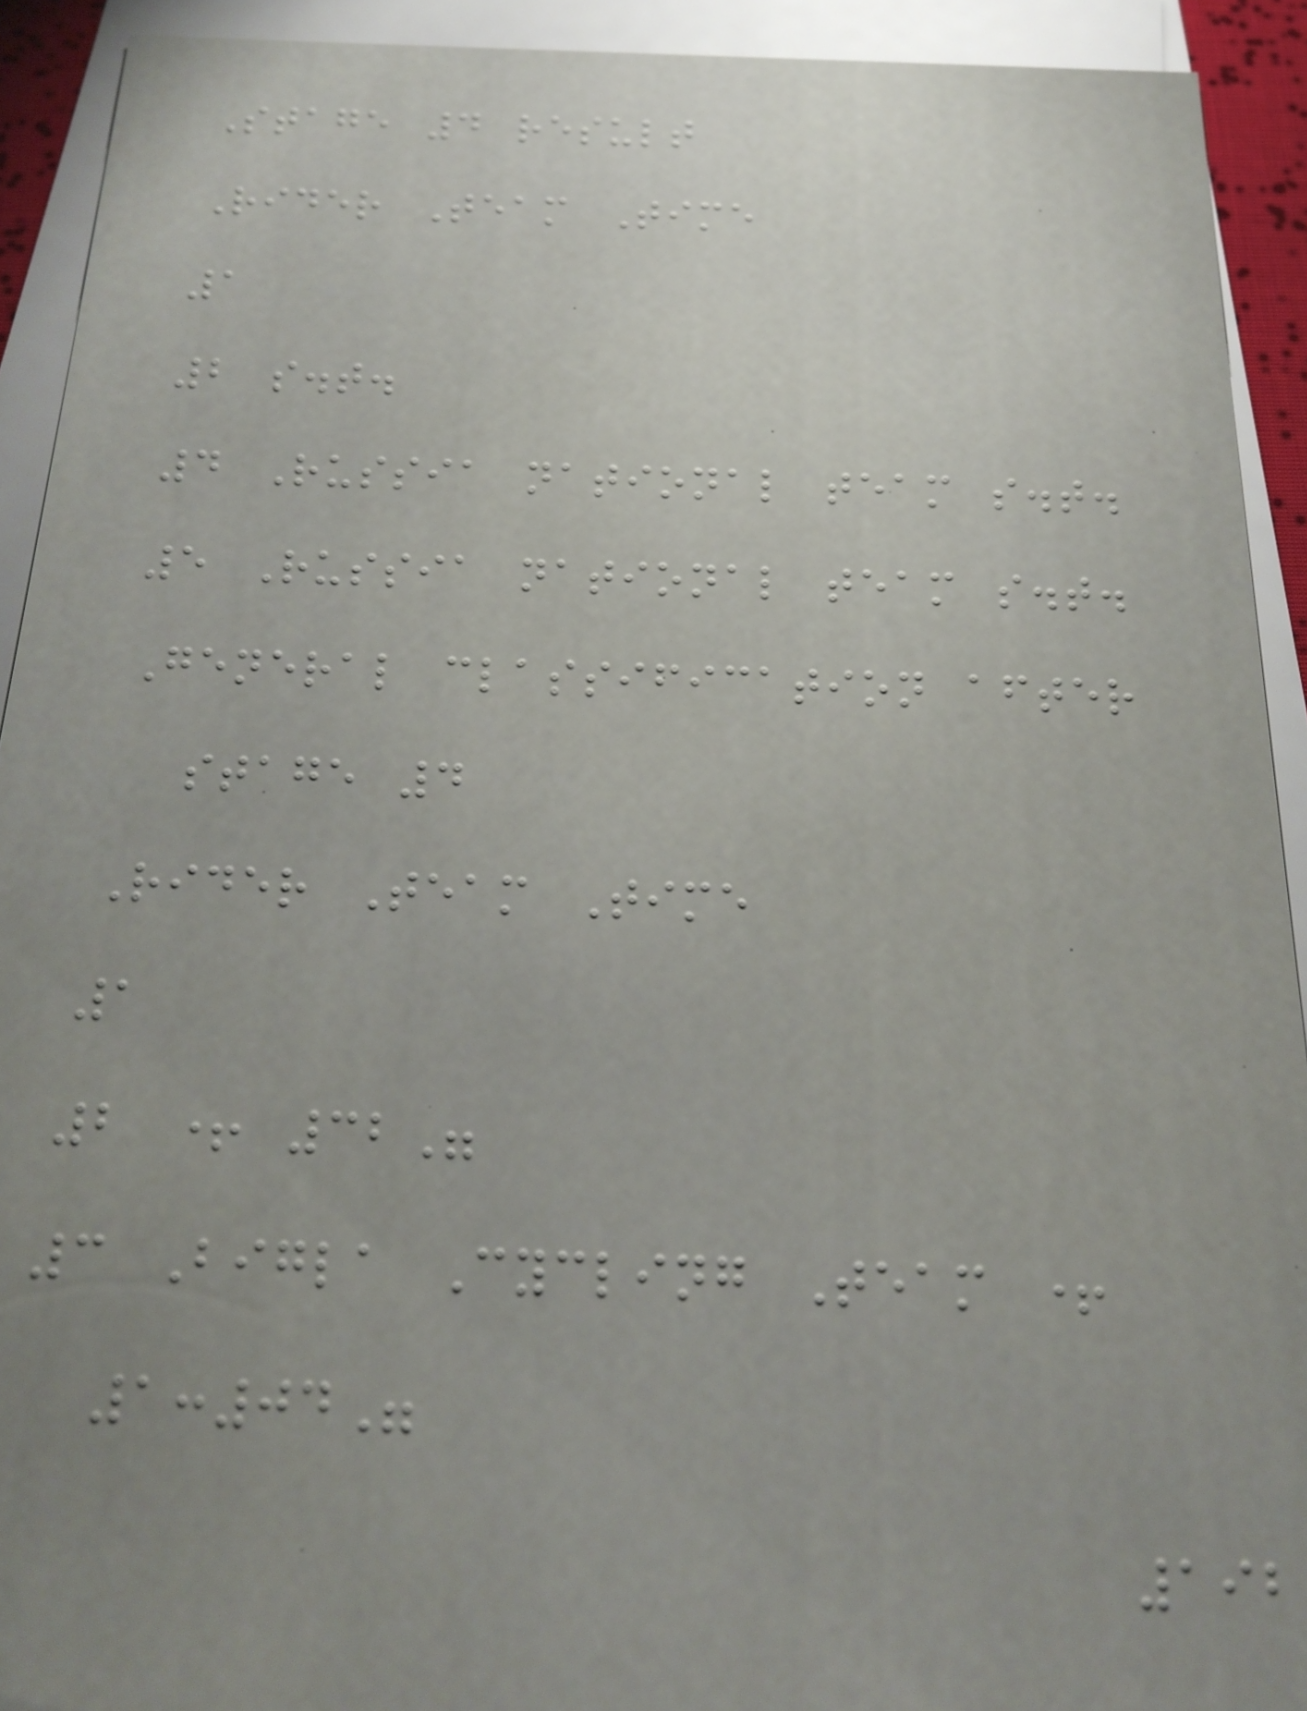Stage 4 result
Rider Team Time
1
2 s.t.
4 Russia national team s.t.
5 Russia national team s.t.
General classification after
stage 4
Rider Team Time
1
2 + 32"
3 Bigla Cycling Team +
1:04"
192
